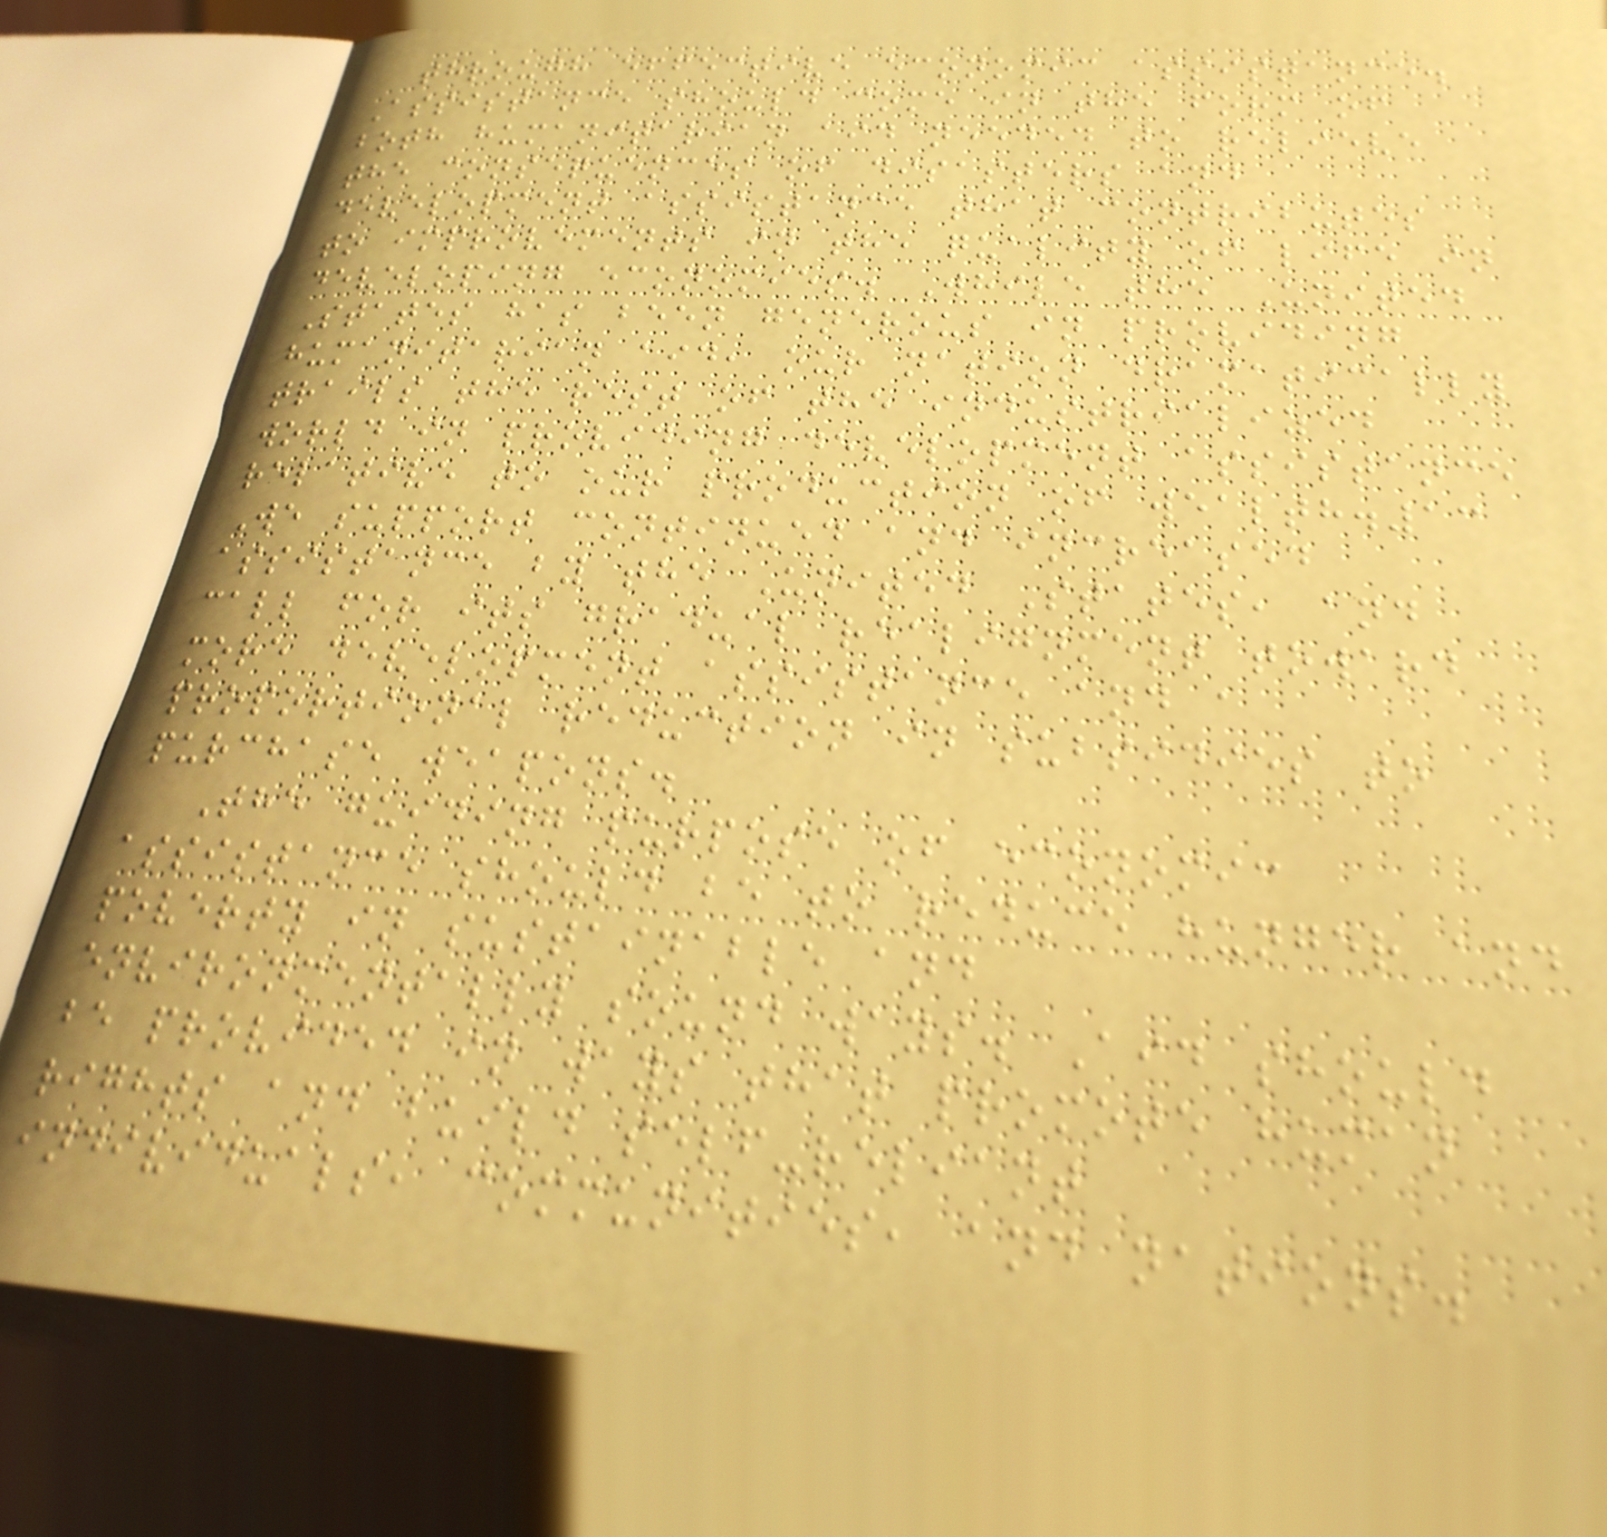through effective economic assistance.
Assistance should come in the form of
both humanitarian aid needed to relieve
the consequences of disasters and
development assistance that contributes
to improvements in the quality of life in
developing economies. While the United
States has been generous in providing
humanitarian aid, our nation dramatically
trails the rest of the industrialized
world in providing development assistance
relative to our production of wealth.13
We support continued and increased
assistance by the United States, and
call for its gradual realignment toward
more development assistance and a
proportional reduction in subsidies to
purchase weapons.
The guiding purpose of economic
assistance should be to reduce hunger and
poverty in sustainable and
environmentally sound ways. Aid should
be provided in ways that promote human
rights and build self-reliant
individuals, communities, and nations.
